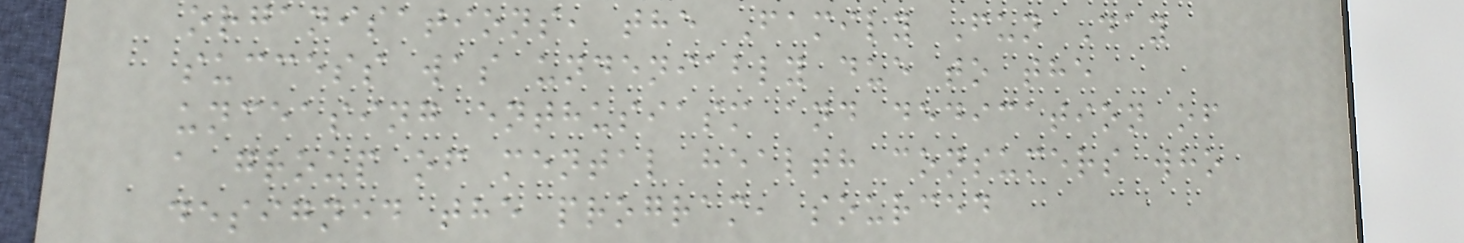organisations, the Family Fun Day
success was undeniably due to the
unceasing enthusiasm and dedication of
a group of mental health consumers who
designed the program, sourced
